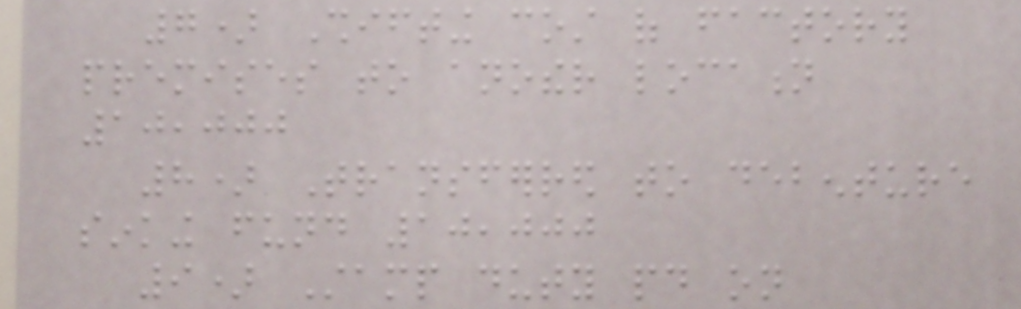7) Shifting cost of factory
premises to another location
10,000
8) Transferred to debenture
sinking fund 10,000
9) Stamp duty paid on
